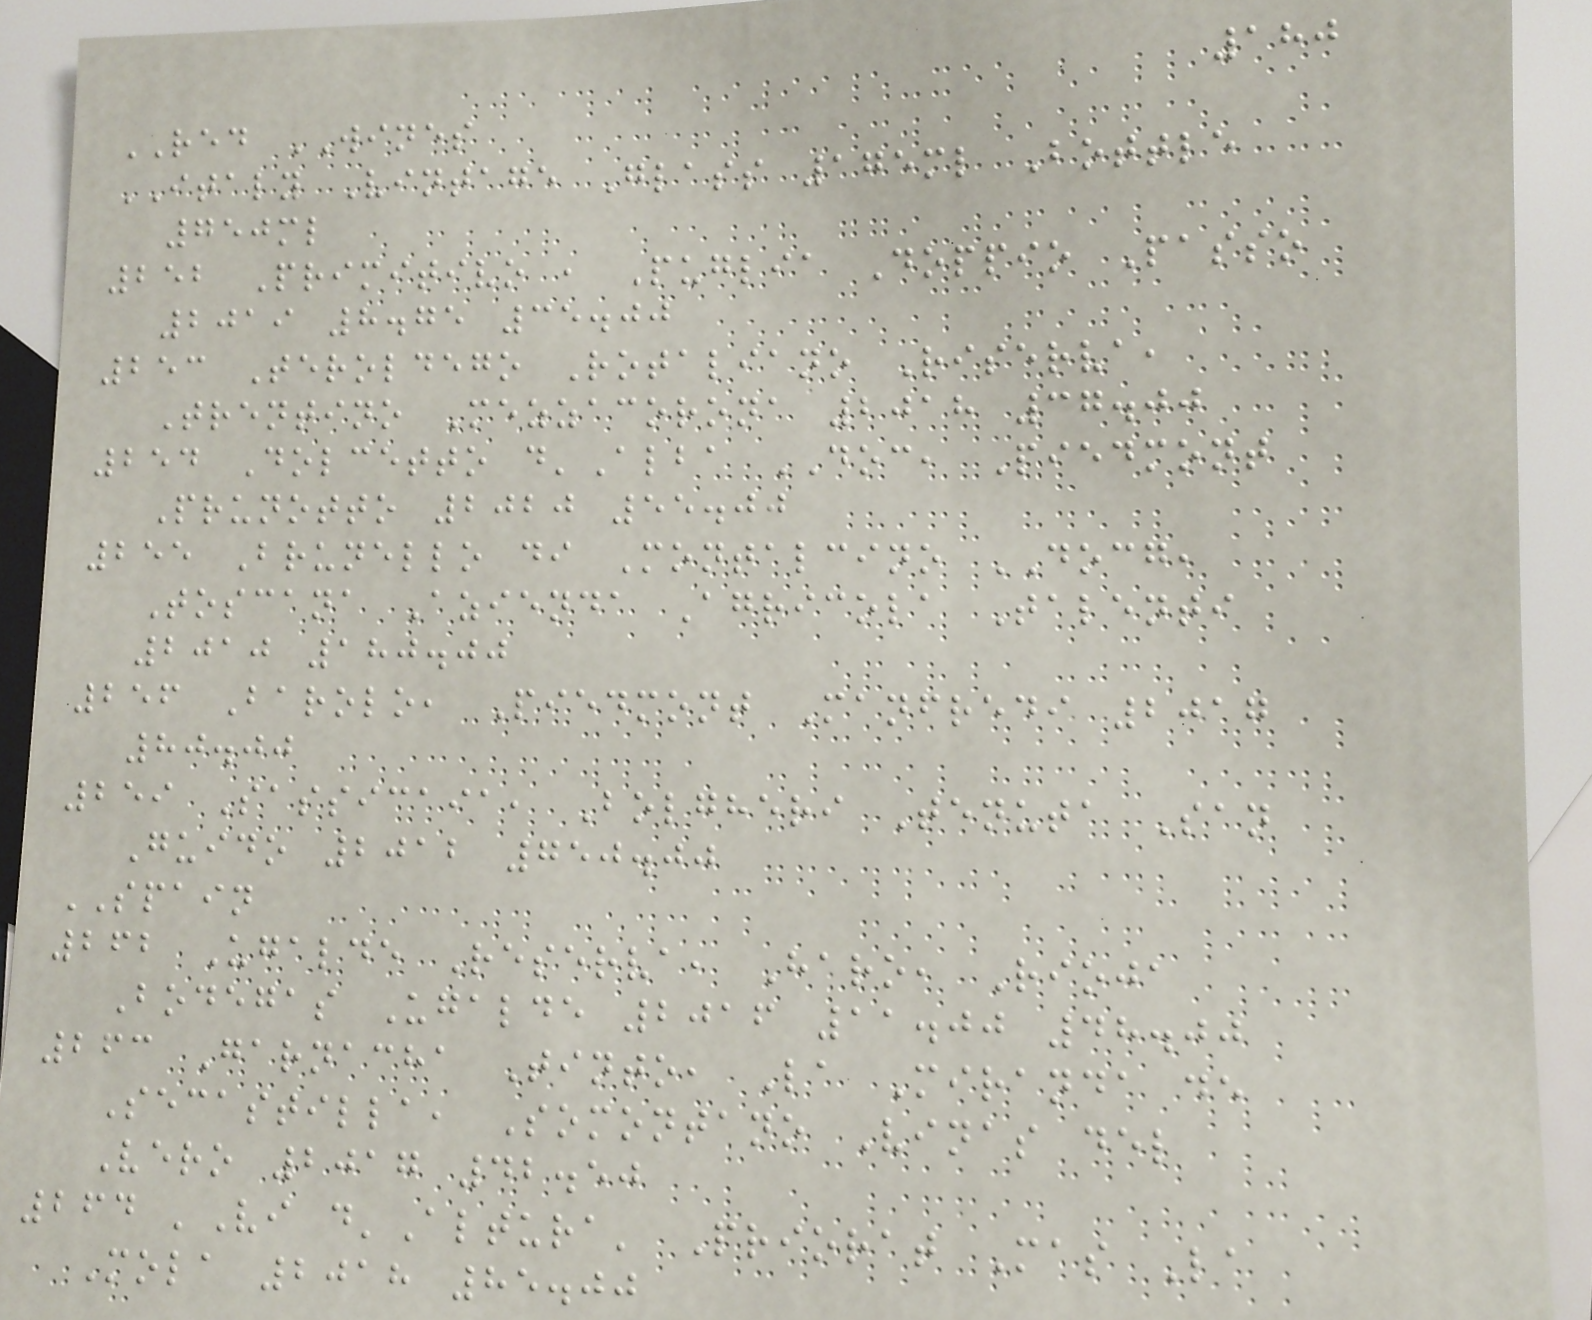180
RED WINES
ITALY Vintage Glass 175ml Bottle
750ml
252 Primitivo , Puglia Doppio Passo
2019 8.75 35.00
253 Teroldego Rotaliano Riserva,
Trentino Mezzacorona 2018 37.00
254 Dolcetto d'Alba DOC, Piedmont
Prunotto 2020 55.00
255 Brunello di Montalcino DOCG,
Toscana Azienda Agricola Talenti
2010 180.00
256 Barolo, Piedmont Manfredi 2017
80.00
259 Sassicaia, Bolgheri Tenuta San
Guido 2012 750.00
SPAIN
262 Ugalde Reserva, Haro, Rioja
Bodegas Ugalde 2016 11.00 48.00
263 Garnacha Tinto, La Miranda de
Secastilla, Somontano Vinas del
Vero 2017 42.50
264 'Vi d'Altura' Priorat Mas La
Mola 2018 85.00
